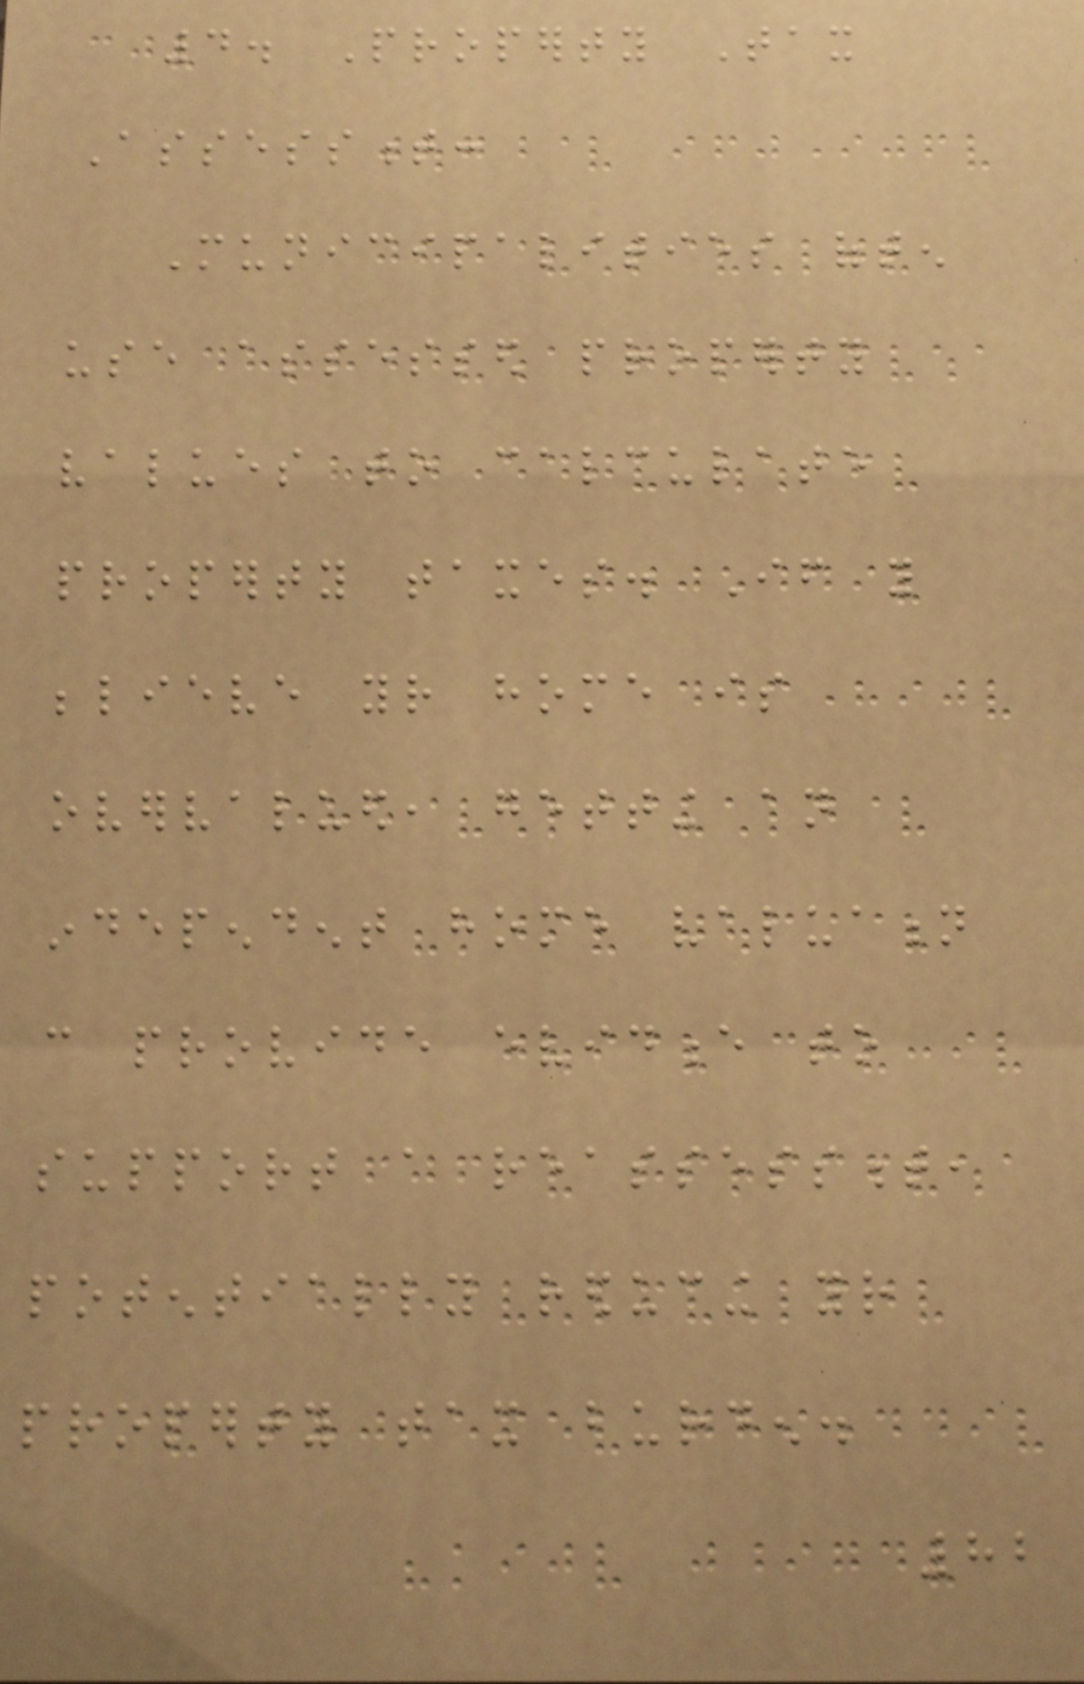4. Property Tax
Assessment:
Municipalities often
use assessed property
values to calculate
property taxes. If you
believe your home is
overvalued, getting an
independent home valuation
can provide evidence to
support a reassessment,
potentially reducing your
property tax burden.
82
